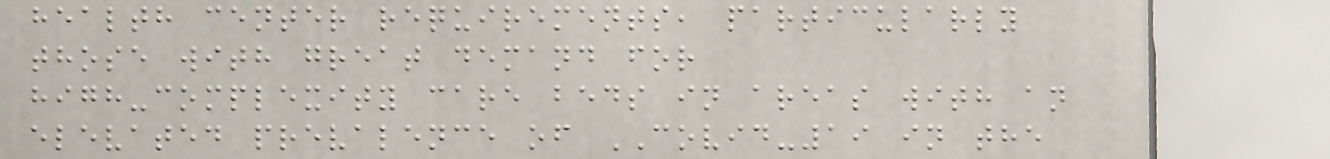health center requirements, particularly
those with great demand for
high-complexity care beds in areas with an
elevated prevalence of COVID-19 in the
